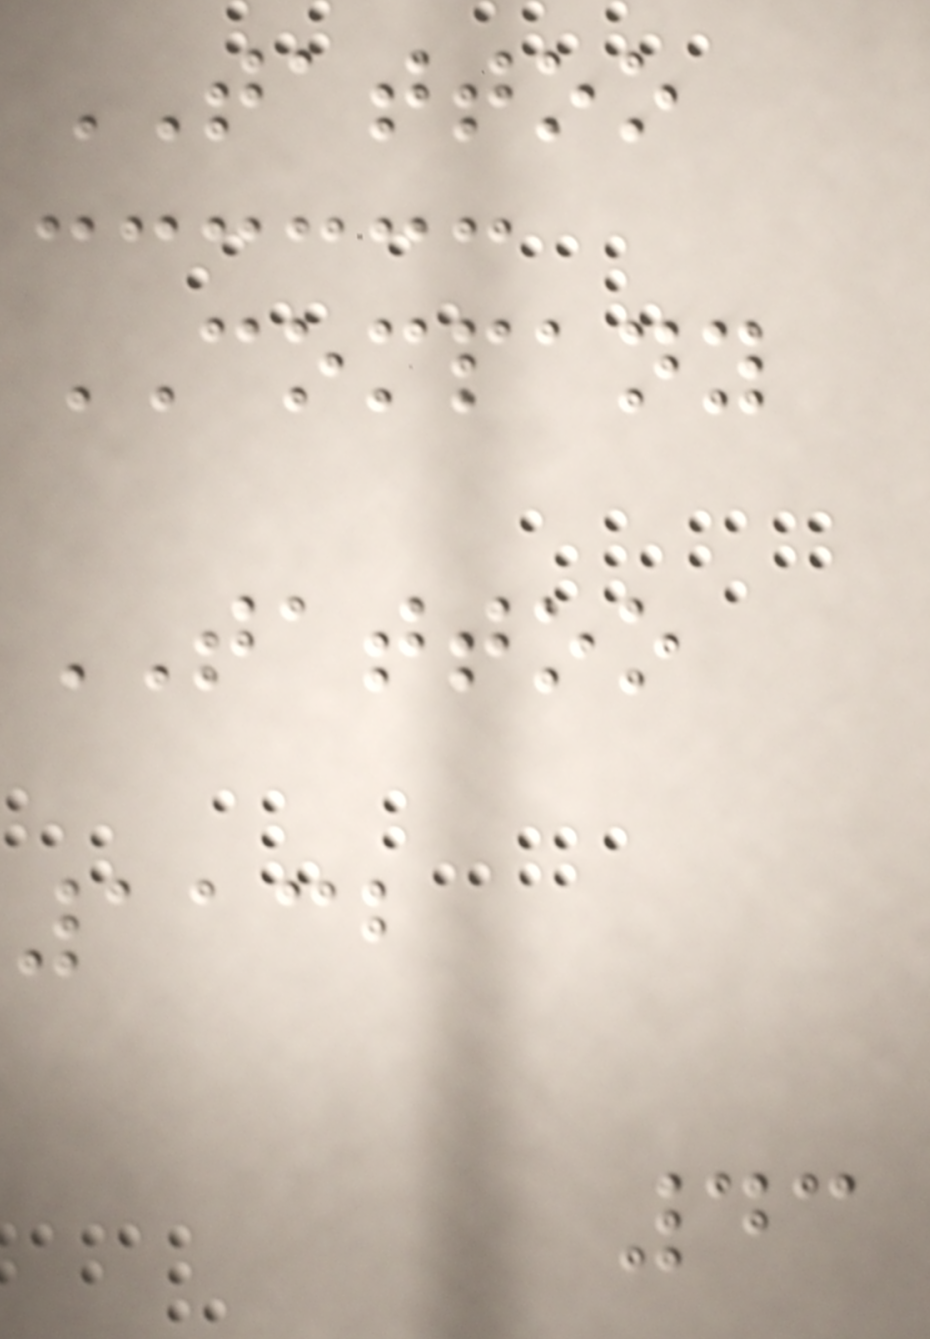TATTOO
COMPANY
TATTOO
1132
43
